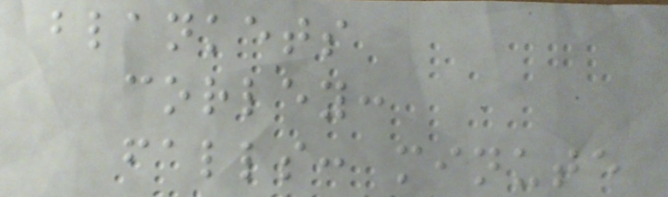blankets
corley:
falls: minute
